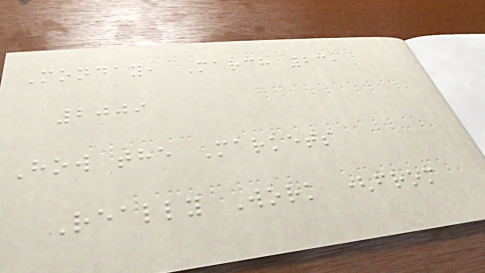Monday, March 23,
2009
How the Markets
Really Work (from
